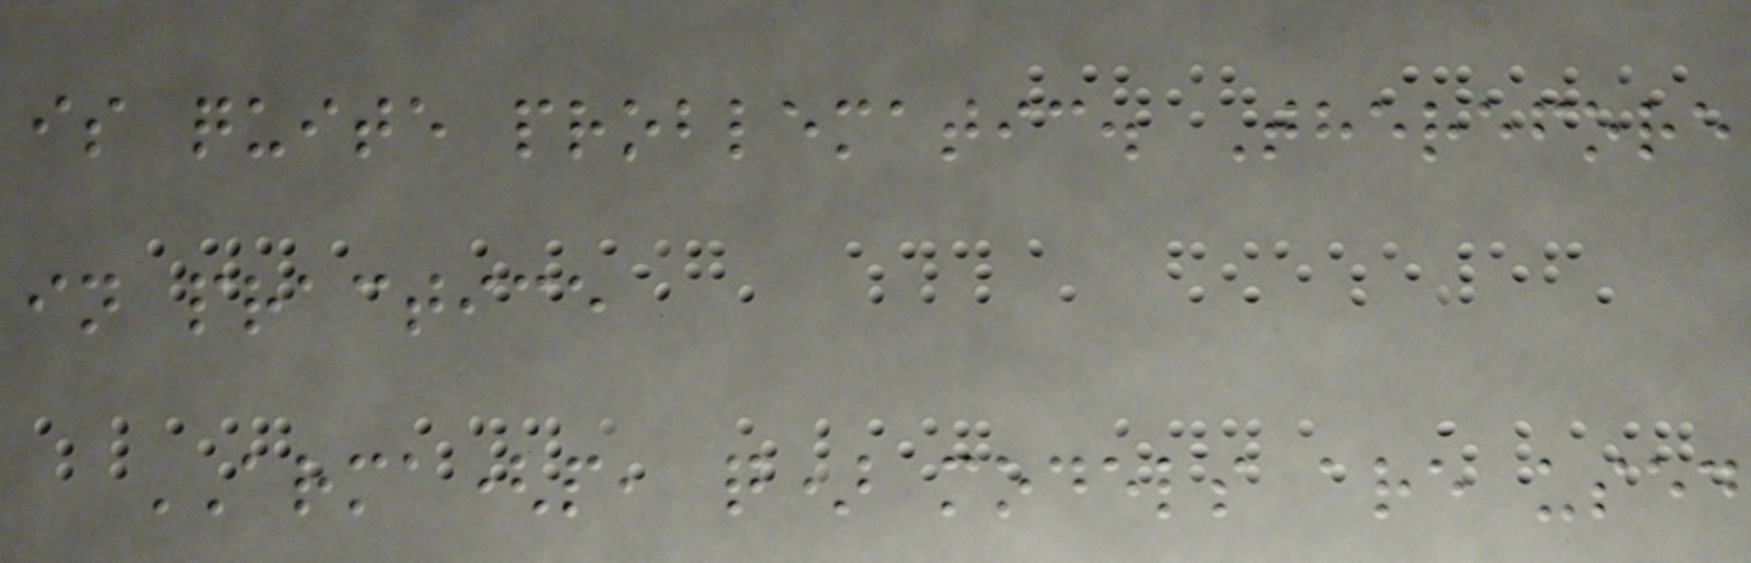is quite problematic. Therefore
in practice
ARMA(p, q) models are used
